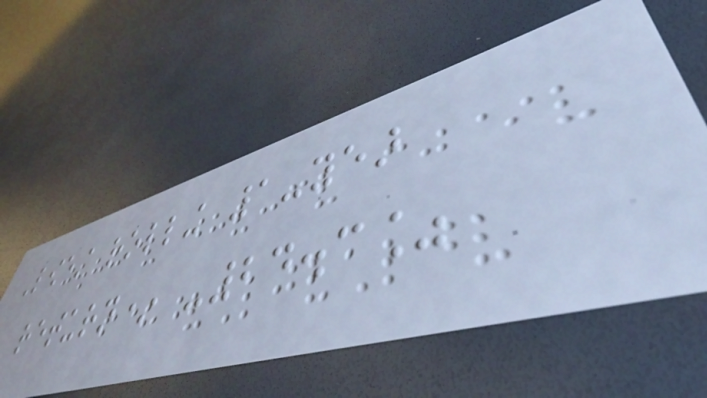Lowest rolling 1-year
return* -24.3%
